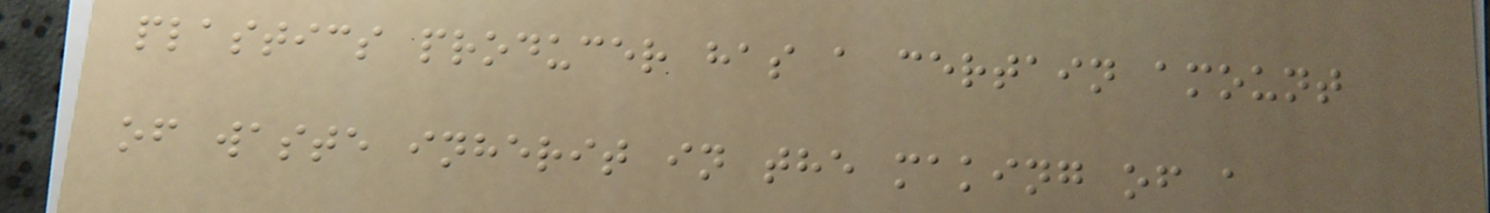plastics producer has a certain amount
of waste inherit in the making of a
